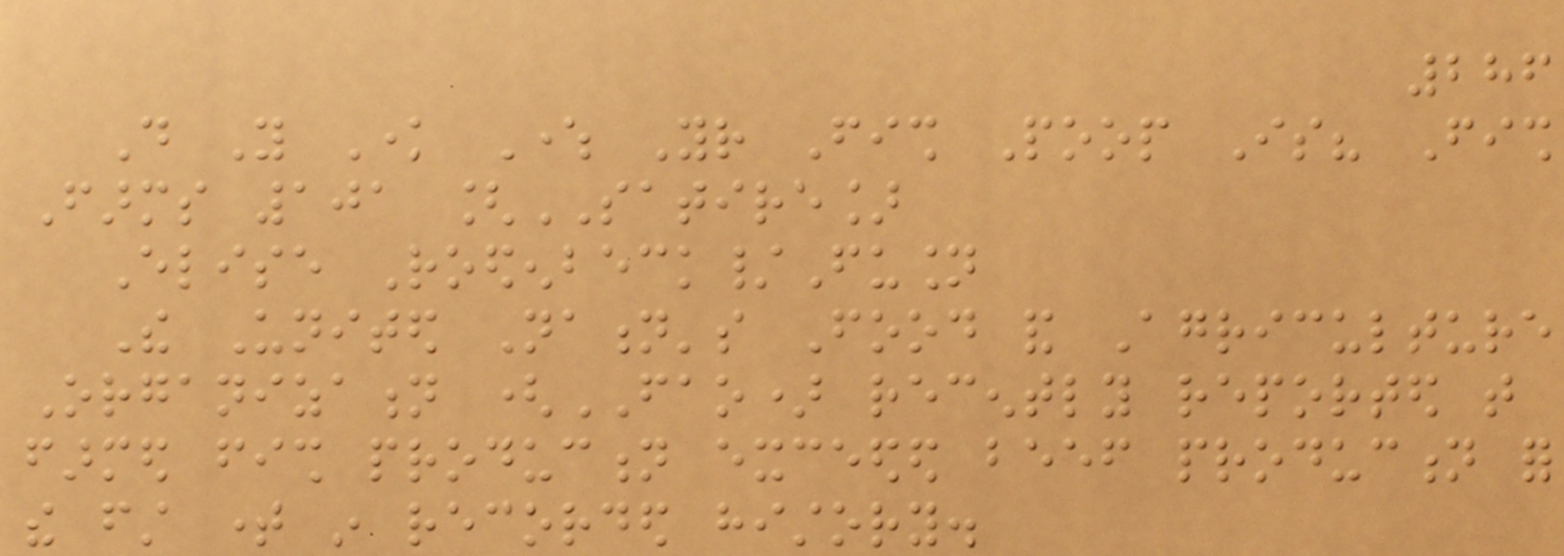286
Do You Know Where Your Fish Poop Is? Fish
Farms 101 [SATIRE]
Elise Roedenbeck/Fusion
The United Nation's Food and Agriculture
Organization (FAO) recently reported that
farmed fish production exceeded beef production for
the first time in recorded history.
